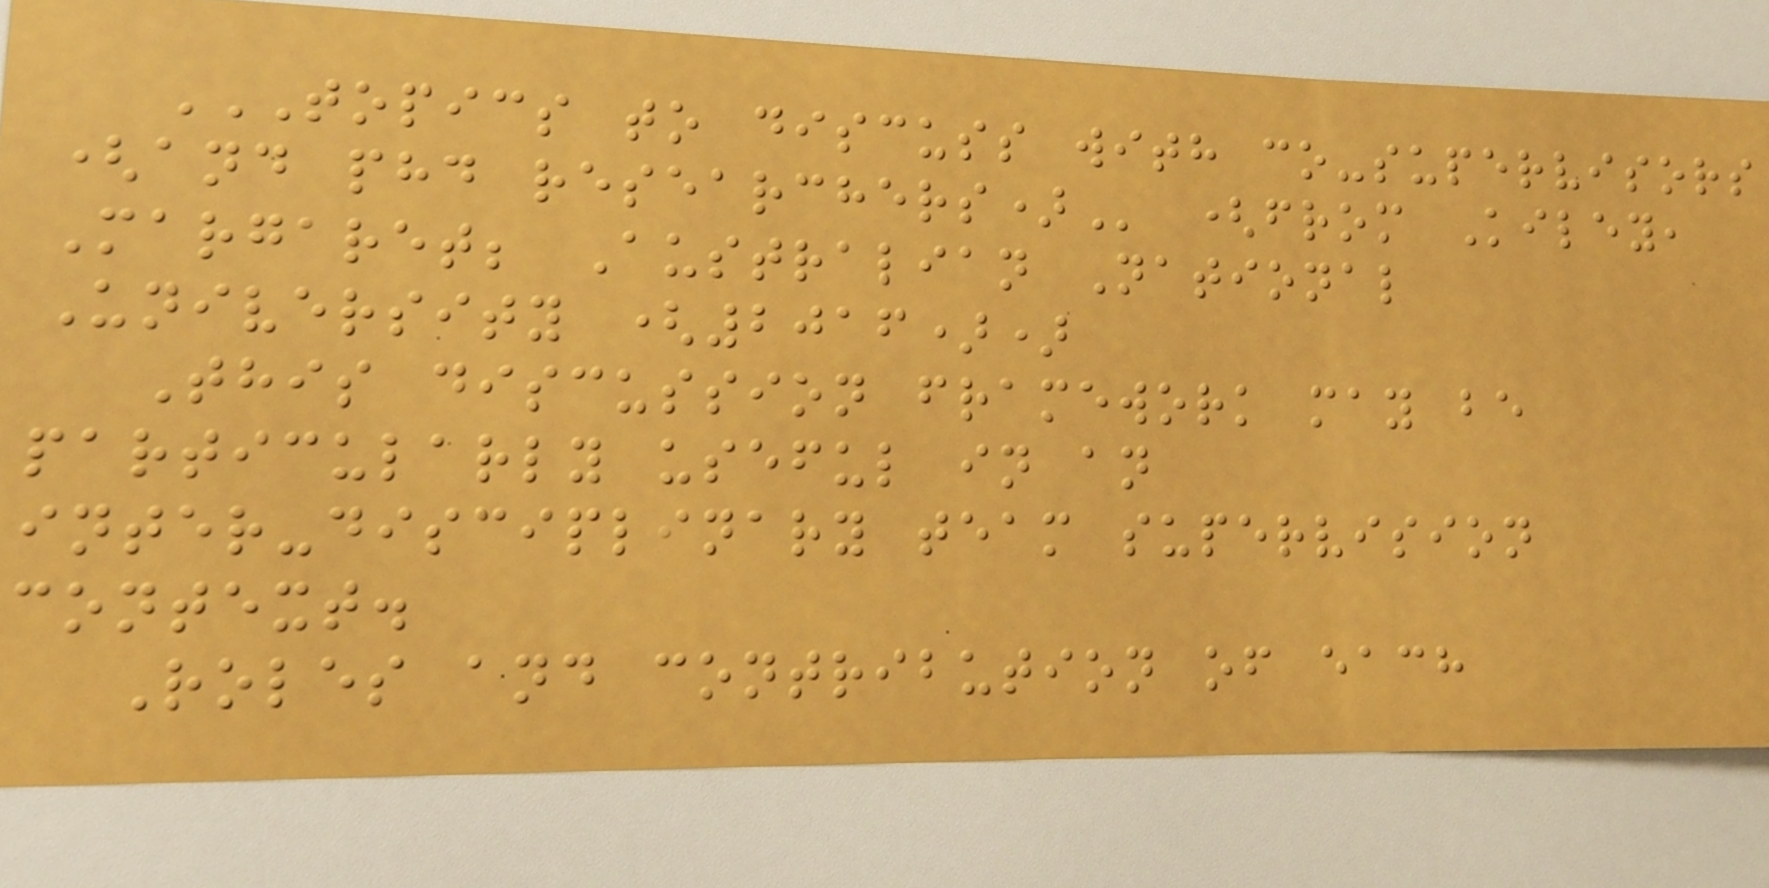TOPICS TO DISCUSS WITH CO-SUPERVISORS
(AND PHD RESEARCHERS) (from Kiley,
Margaret; Australian National
University (2016))
This discussion framework may be
particularly useful in an
inter-disciplinary team supervision
context.
Roles and contribution of each
